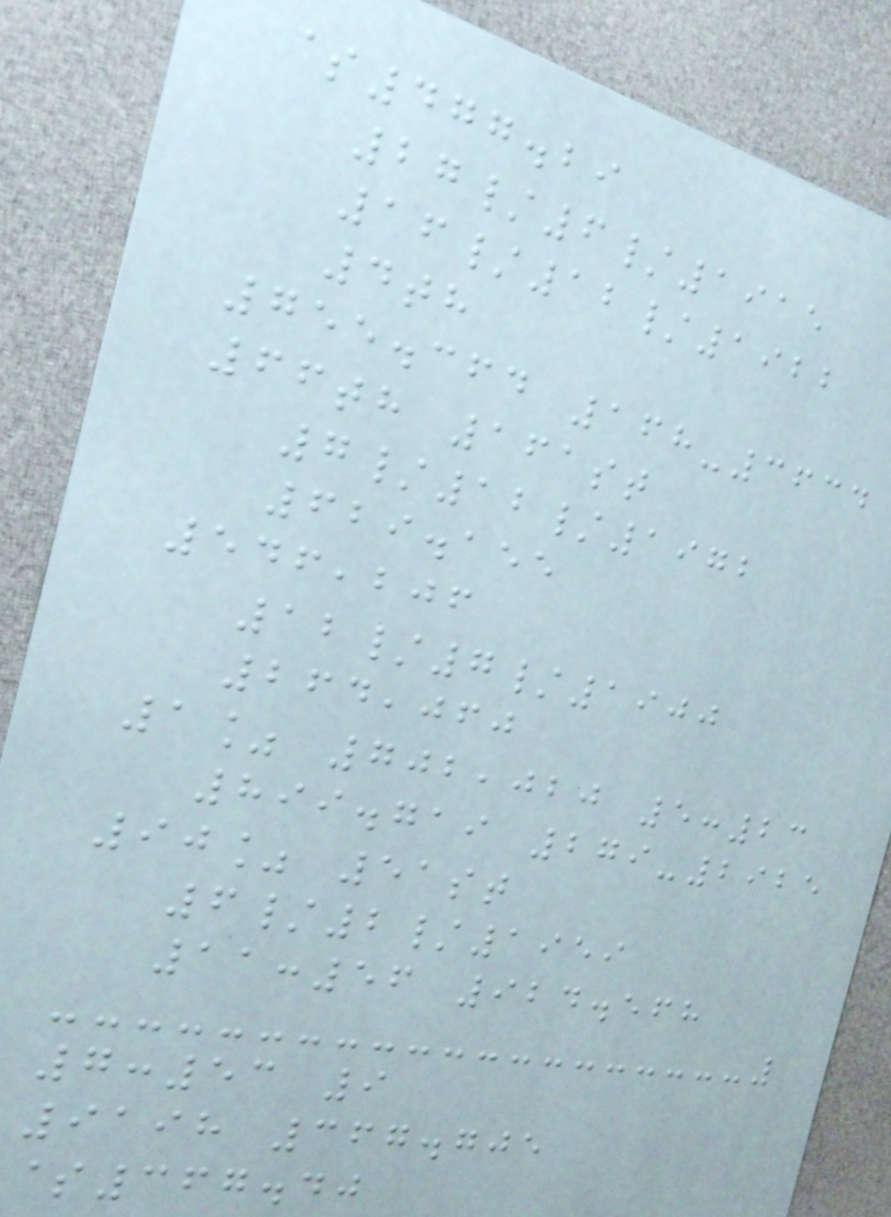$477.29
27/6/1915
16/12/1922
4th
755.364 168-3634
66th 161st
7/12/1972
629.155
546,206
12/7/1900
264,060
1% 702,020 5:23
899.719 279-2925
90% 51st
6/2/1959
11:56 924.568
7:53 9
9198 367.705
$367.40
